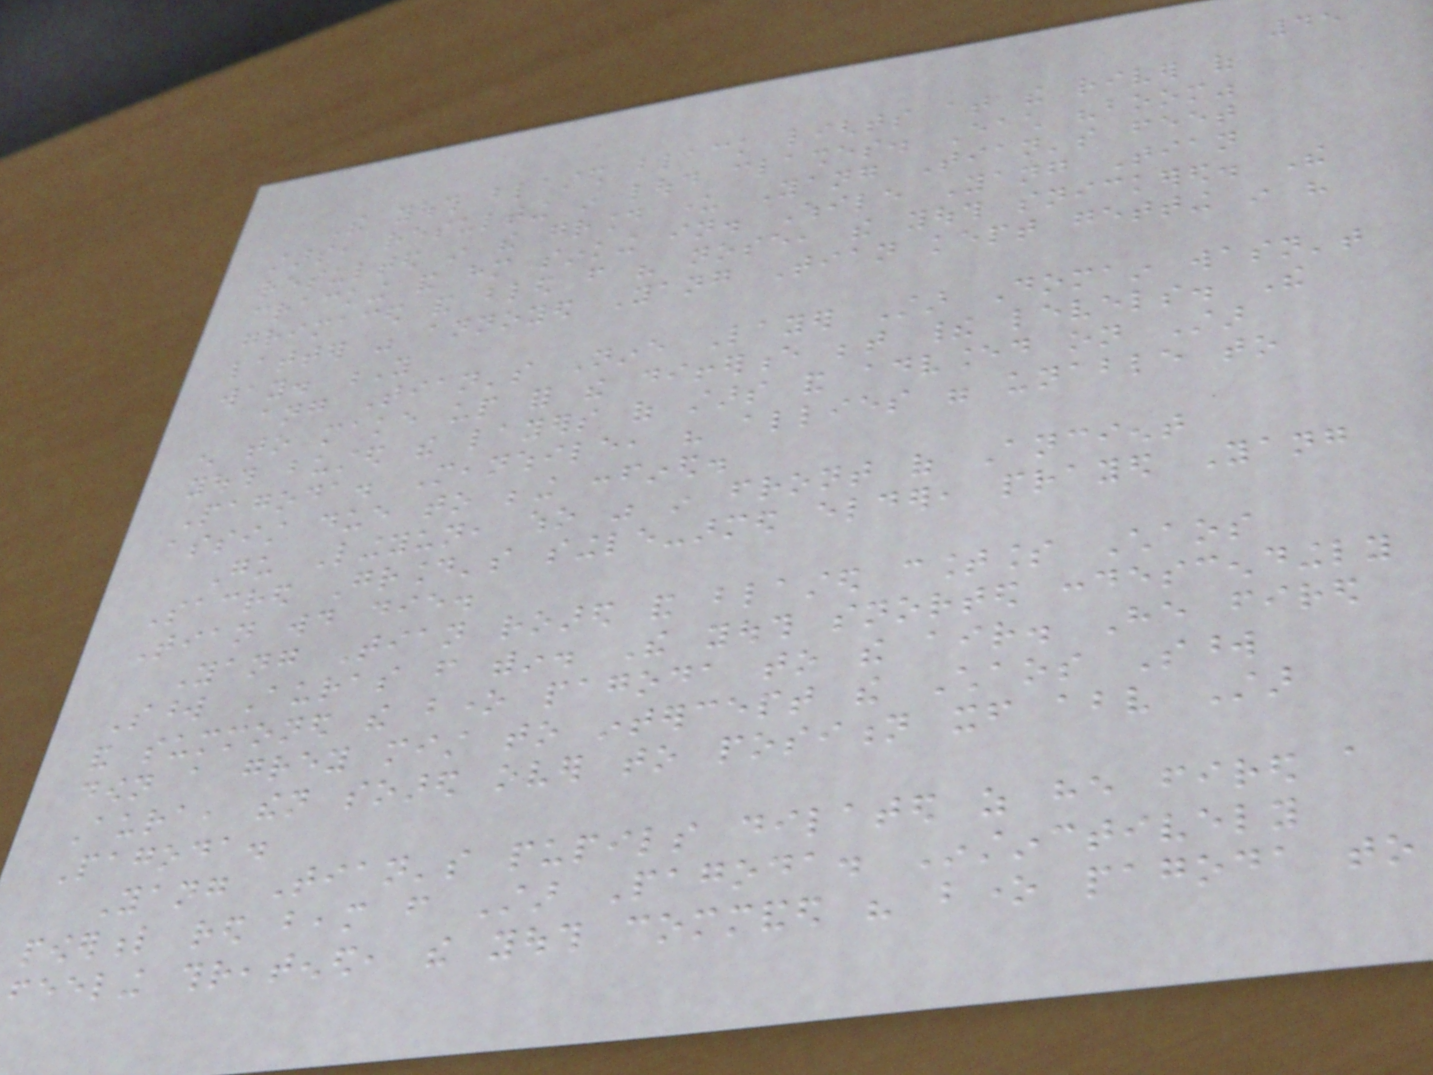45
The youth blasted black lights at the river of
stars, resulting in loud clashes. Each "boom"
resulted in the ground under Yang Tian's feet
cracking and him sinking in. While Yang Tian
grimaced and bled from his nose, the youth snickered. The
latter was annoyed Yang Tian kept getting in his
way. Y
ang Tian's Nine Layer Star Domain wasn't
enough to make up for the difference between their levels. The
youth busted the layers of stars and advanced on Star
Pagoda. Meanwhile, his allies were unable to
assist due to being confined.
Gu Lingyun, who was in front of Ancient
Sacred Ground's single-armed elder, prayed Yang
Tian would die.
Yang Tian roared and blasted countless Chaos
Sword Auras from within. The youth snorted condescendingly
and summoned the bone pagoda to the air. He fired
down a grey mist to intercept the Chaos Sword
Aura, then soared over to position itself above Star
Pagoda.
Yang Tian's pupils dilated as he fired a
powerful red beam from Star Pagoda. Instinctively
feeling threatened, the youth commanded his bone pagoda to
